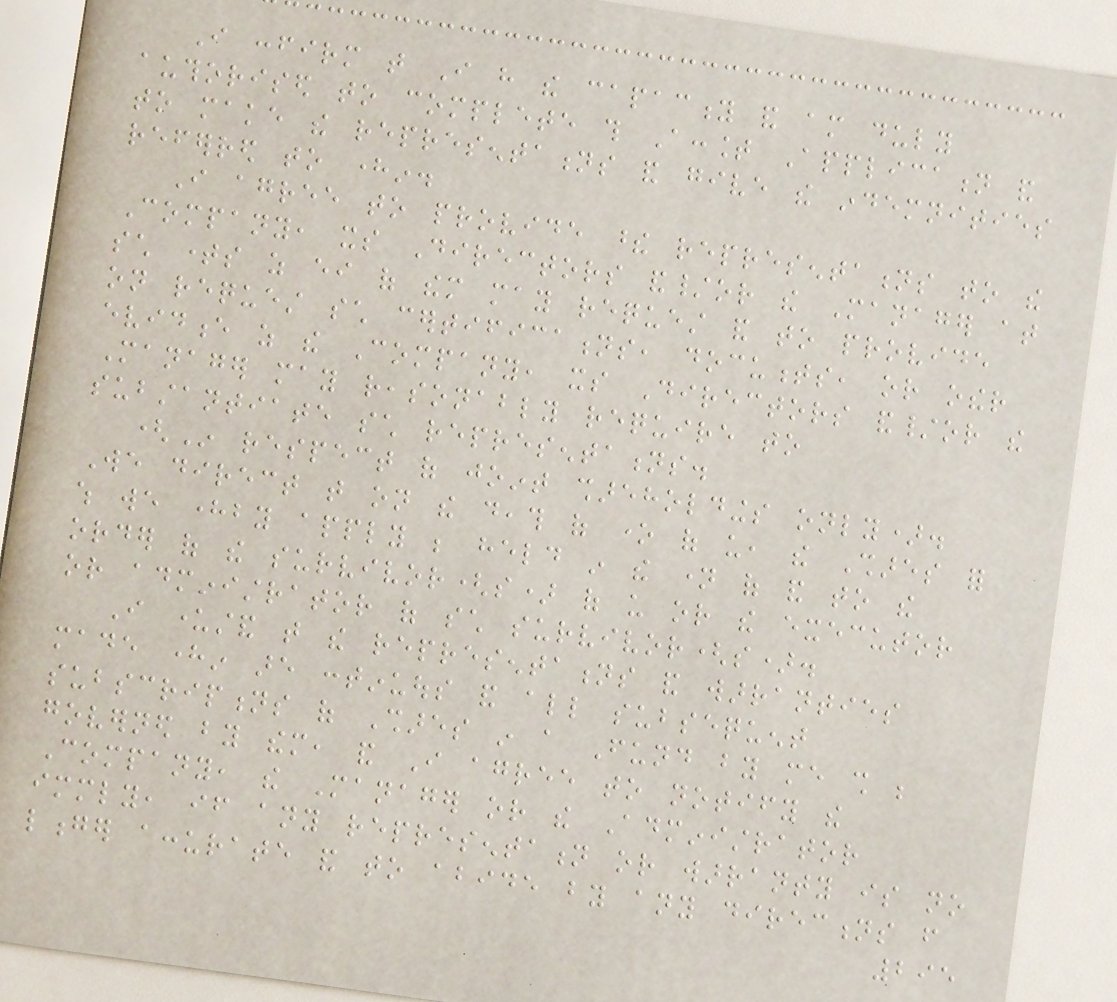I confirm that I have the capacity and am duly
authorised to complete this Account Application and
to make the representations and give the indemnities
referred to herein.
I agree to provide these representations to the
Company, its Directors and/or the Manager at
such times as either of them may request and to provide
on request such certifications, documents, or other
evidence as the Company, its Directors and/or the
Manager may reasonably require to
substantiate such representations.
(In respect of joint shareholdings only).
We direct that on the death of one of us, the Shares for
which we hereby apply be held in the name of and to the
order of the survivor(s) of us or the executor
or administrator of such survivor(s).
I understand that the representations and warranties
made herein are continuous and all subsequent
subscriptions of Shares in a Fund by me shall be
governed by them, and I agree to notify the
Company, the Manager or the Administrator
immediately, if any representation or warranty is no
longer accurate and to abide by any directions from
295
